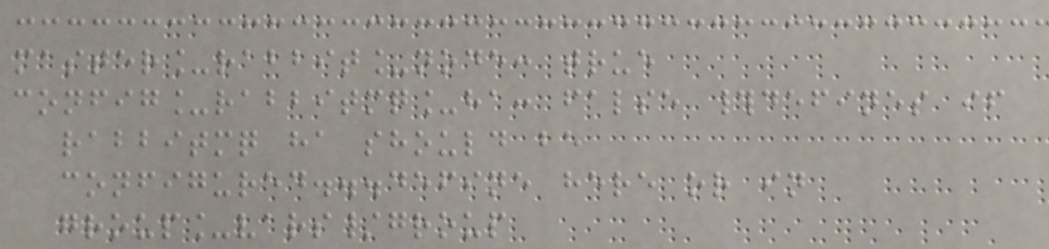master_rabbit_node: true
config_rabbitmq_ha: false #defines if
rabbitmq ha should be
configured...define here or in
group_vars/group
